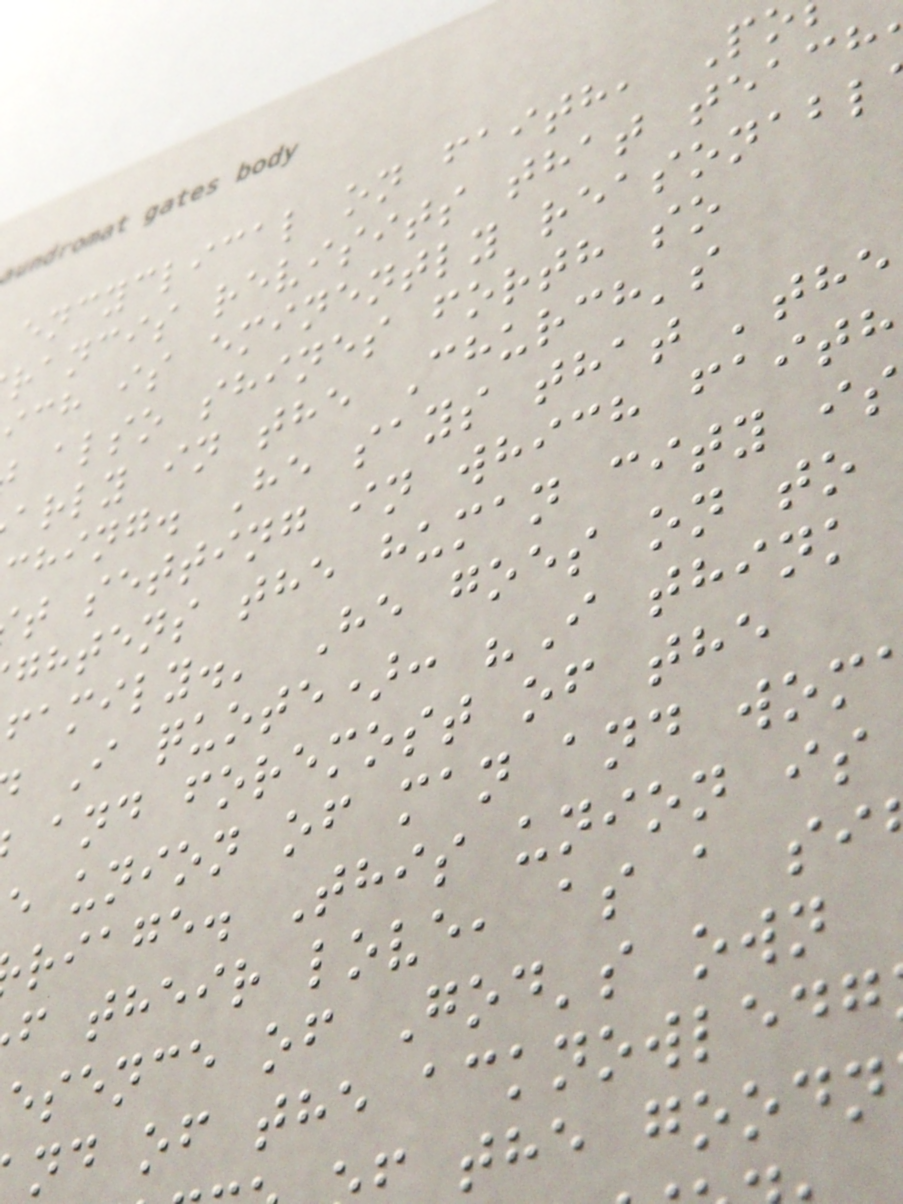encyclical on faith, P
rancis revisits that teach
ich is eminently reasonabl
also shines forth so
arly in the Church's
ching. He says that 'the
t setting in which faith
ghtens the human city is
family.' He goes on to
I quote): "I think
and foremost of the
e union of man and wom
riage. This union is
f their love, as a si
esence of God's own
nd of the acknowledg
the goodn
